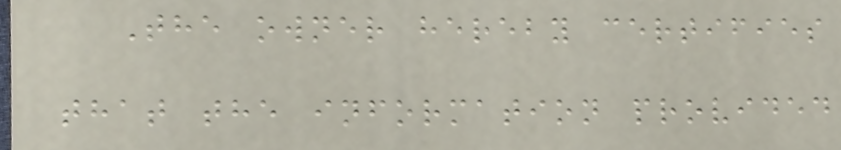The owner hereby certifies
that the information provided
